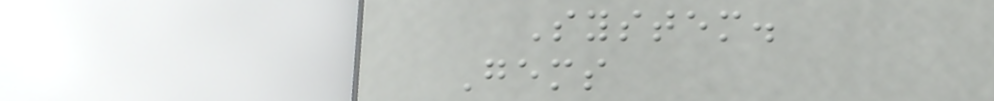System.
Gems
